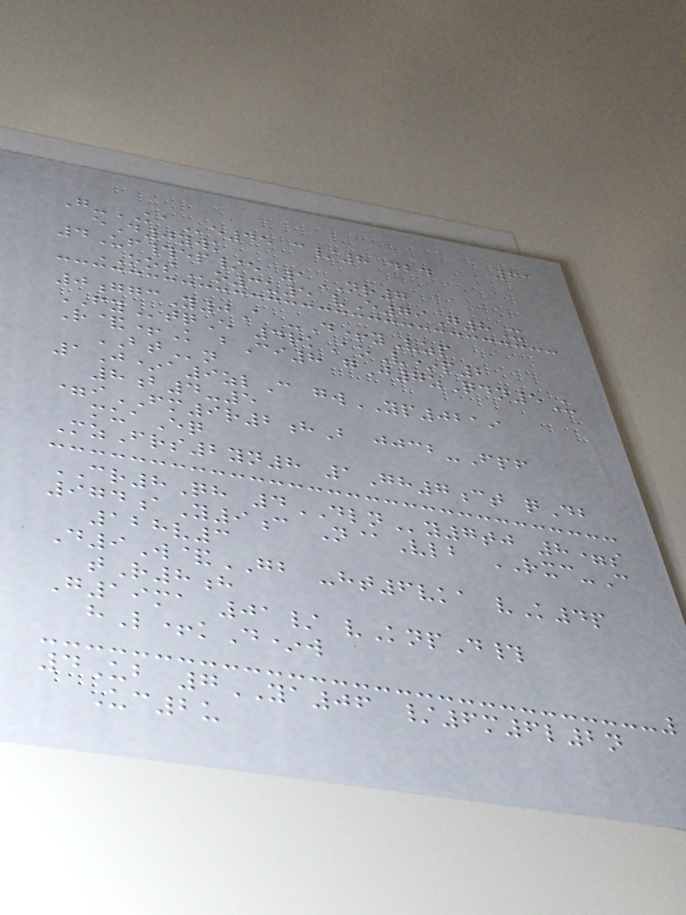61
G-KAe45 c/8 dbd
eD0ywk
4Uf#ep/e 1NR7
OOSo3u5 vE79G8X
0ggcY0A -D+yVzp
FYtqE 4rkAoV*p2
R&+K bCi8 gJ7zQdn5U
BTn
1J*a9zlC gwYP0219
8b4-5
=iFM9r2hB jjcb-Fpf
muaEq
MzFrs2yn8 1Gh7ct qDb
CR8Qh 4DLNy7tj 8=s
974aY9c N@Vlb RXC-C
128v3
D9W&GB -ht6vka vK4p
tR8h
G19ma 01/ vKnpD#
hL+kD*w
4Ub 7YA06 /6m6l2n
Uc2u
